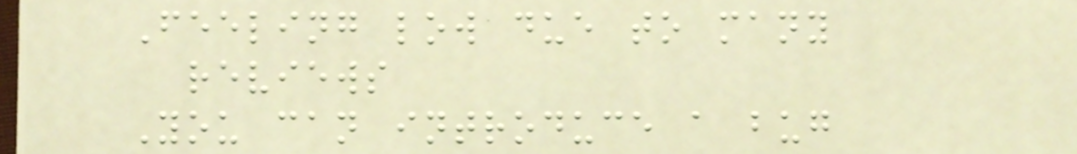Feeling low due to many
reviews
You can introduce a bug
